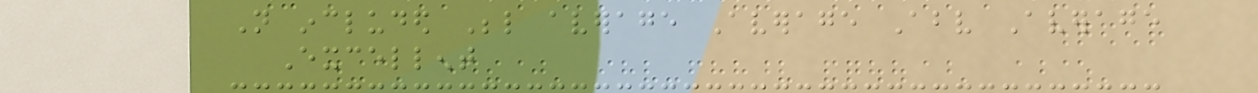Not included Below average Average Above Average
Excellent
